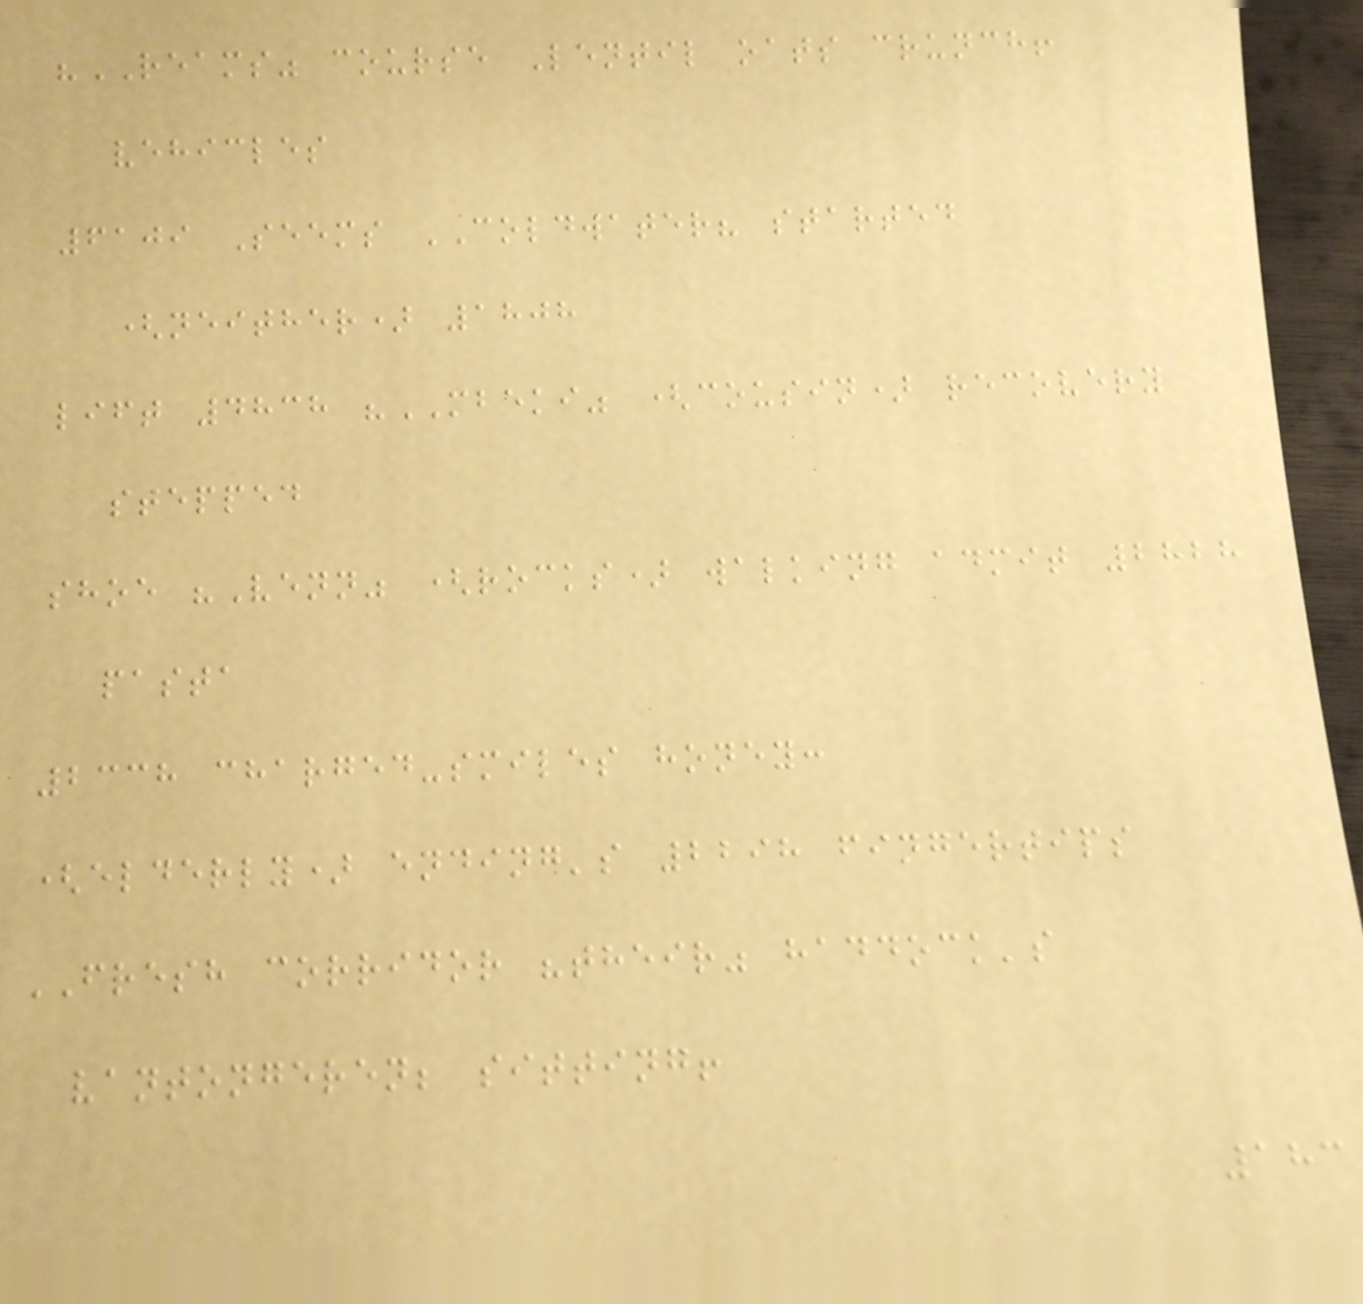"REAMS" course Lentil oats crunch!
vehicles
6109 Seems COLDWATER? started
(neither) 1808
lift 4838 "MBEKI" (cousin) recovery
stepped
shoe "Venn" (rocks) walking admit 2828
pasta
2338 charged-smiles honey:
(elderly) ending's 2298 fingertips
FRESH corridor "their" haddock's
vantongeren; sitting!
183
